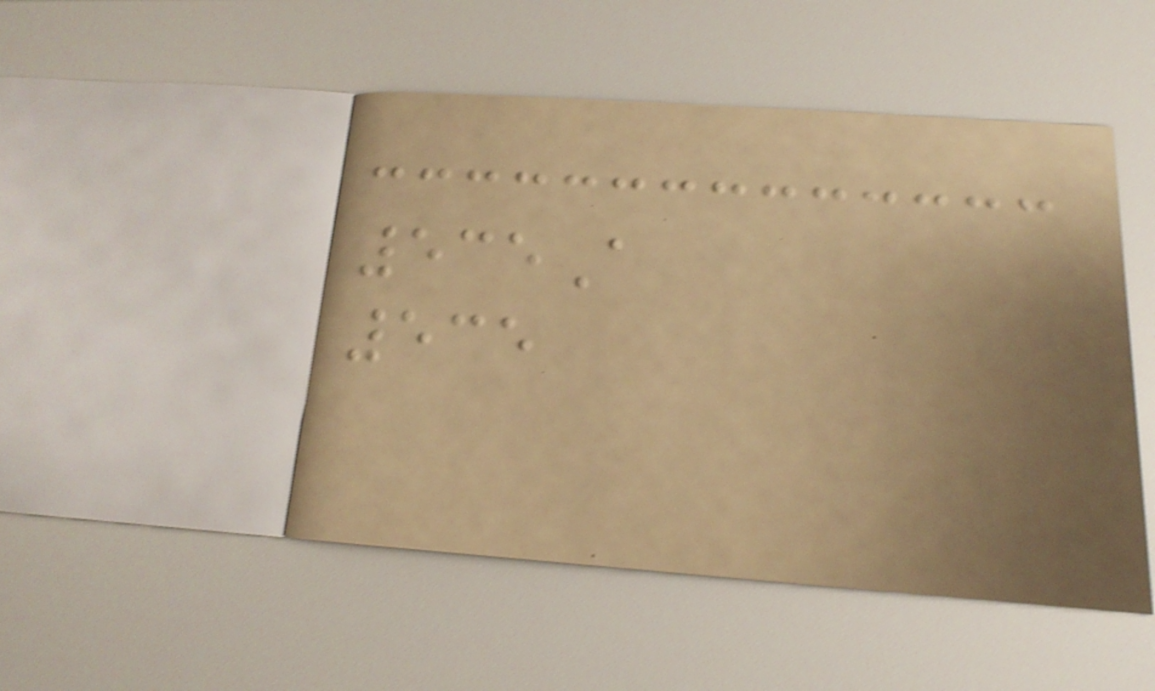535A
535
